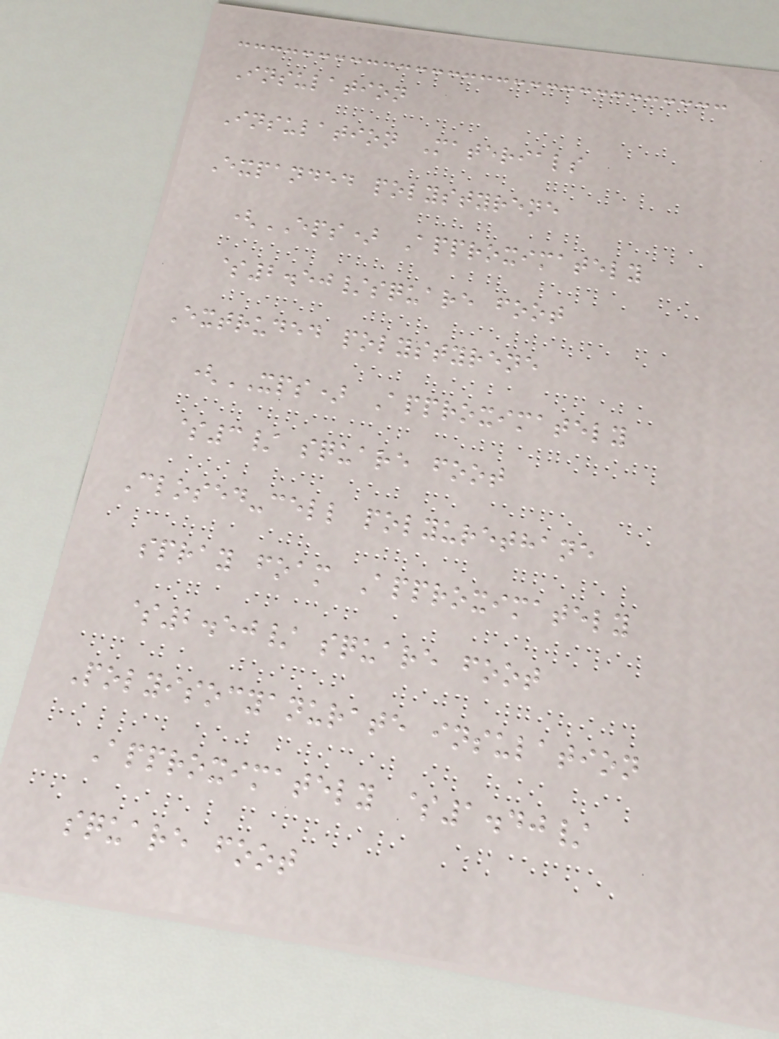Insulation
Insulation Materials
Expanded polystyrene
(EPS) Approximately
$2.50/square foot
Extruded polystyrene
(XPS) Approximately
$3/ square foot
Closed-cell polyurethane
spray foam Approximately
$2.50/ square foot
Polyisocyanurate insulation
Approximately $1.40/
square foot
